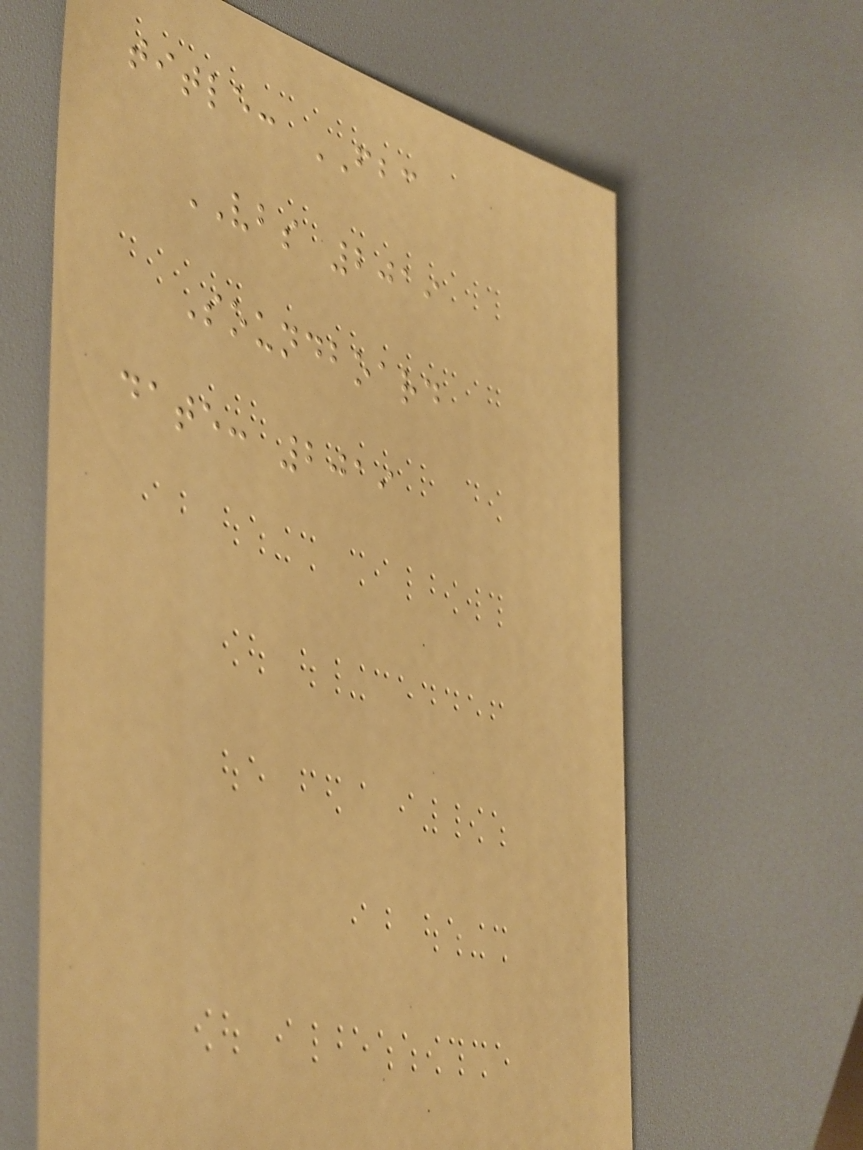title: FBC
VBS 2019
Soundboard
date: 2019
